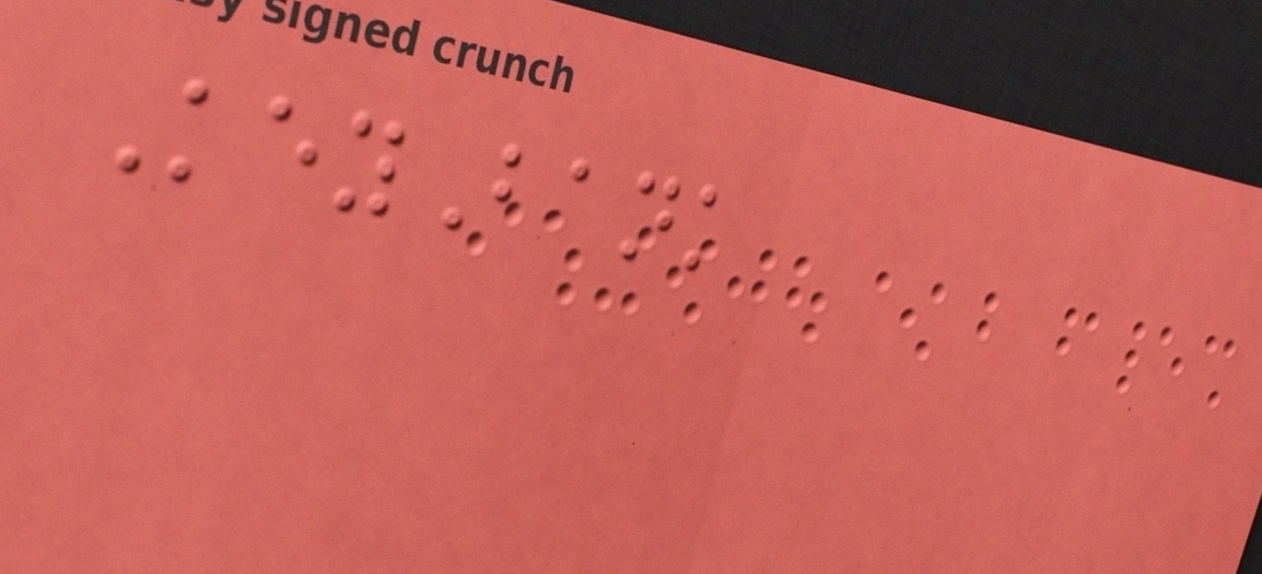KeyBank
